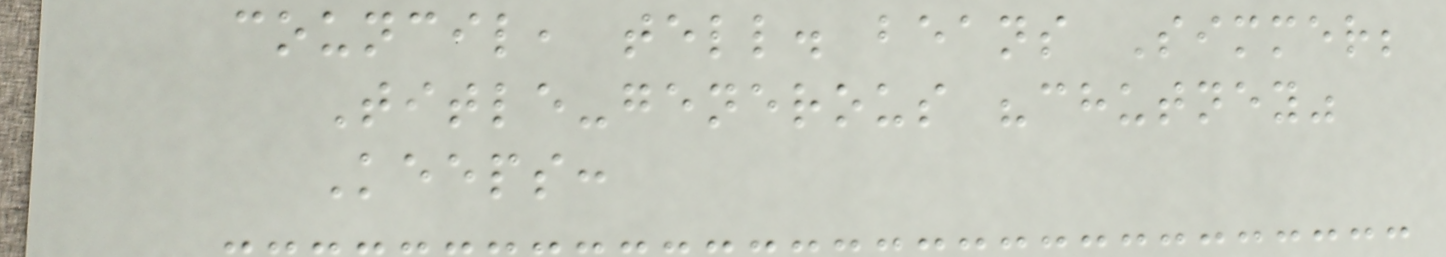council, tell. beans Simmer;
Title-generous "chutney"
Keeps:
